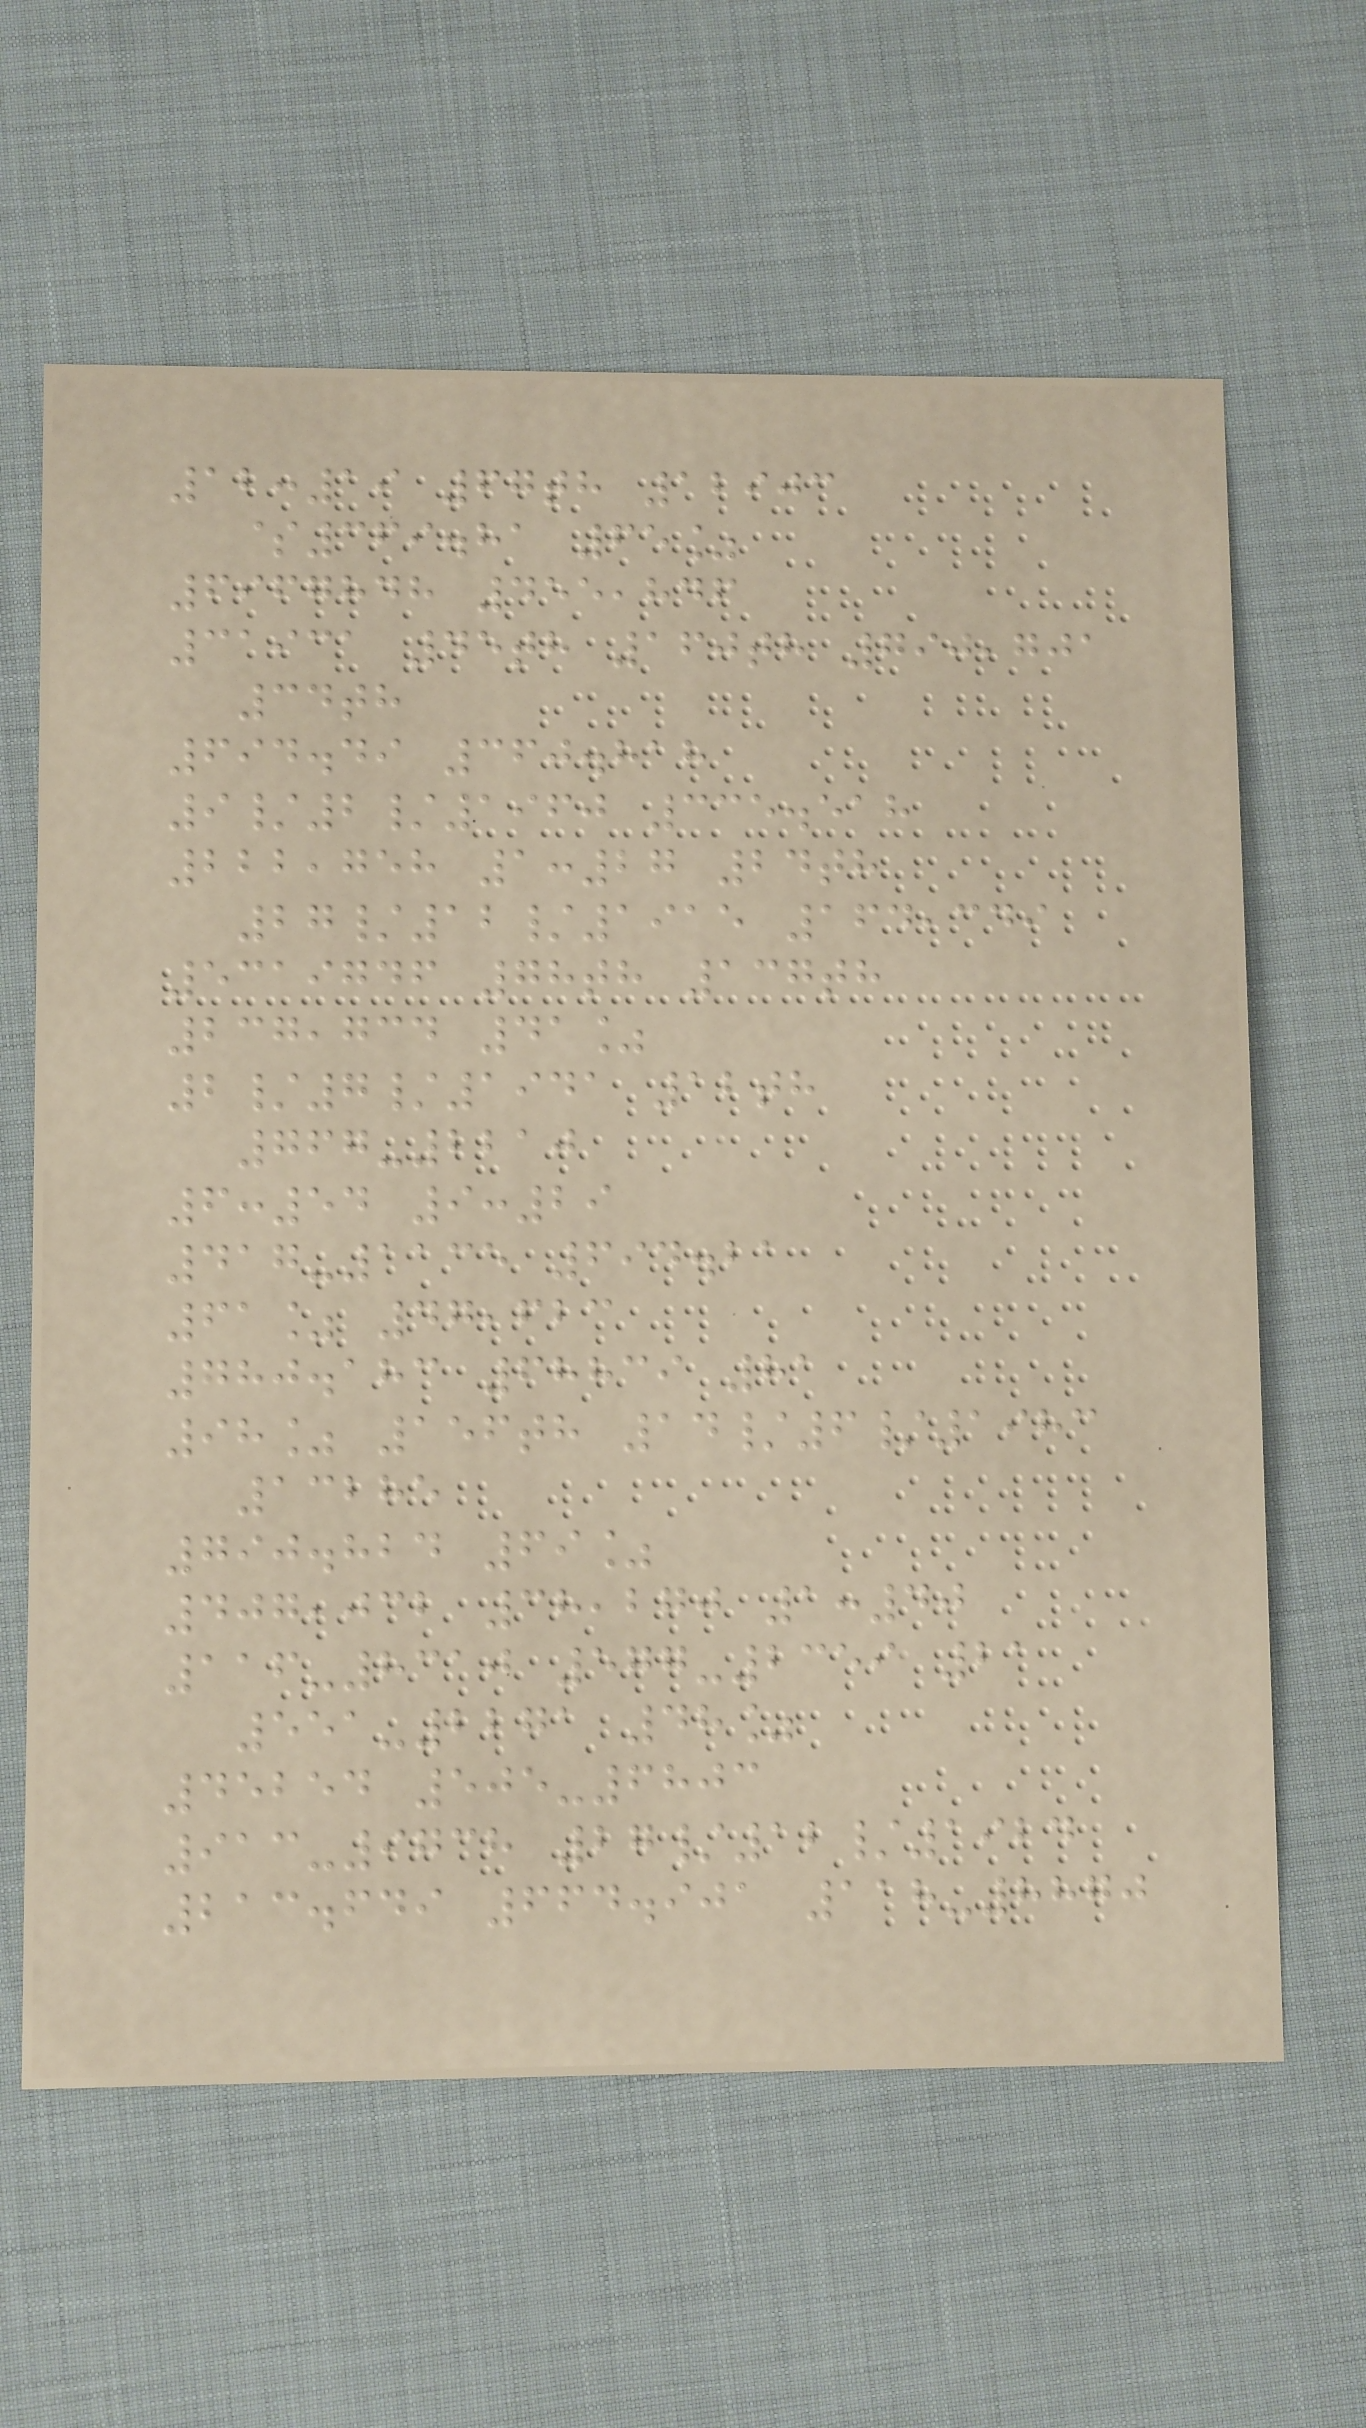12:19 67th 12903
$369.81 65%
6967848 455,846
31931 45th 160th 790,701
34th
694.49 360.818
9/2/1960 335.518
222,758 1:27 24th
27/12/1915 164,349
5319746 78th 137th
237,734 41%
2/7/1941 12th
767-2210
6:54 9:29
417-1135 694.21
61% 47,623
780.183 68839 81
98% 156th 14/6/1983
13285
790.824 69%
407,032 38,270 1:40
116-8310 577-2359 21
551-2271 48%
45254 505-6803
913-9738 27/12/1924
213.649 664.901 118-8870
